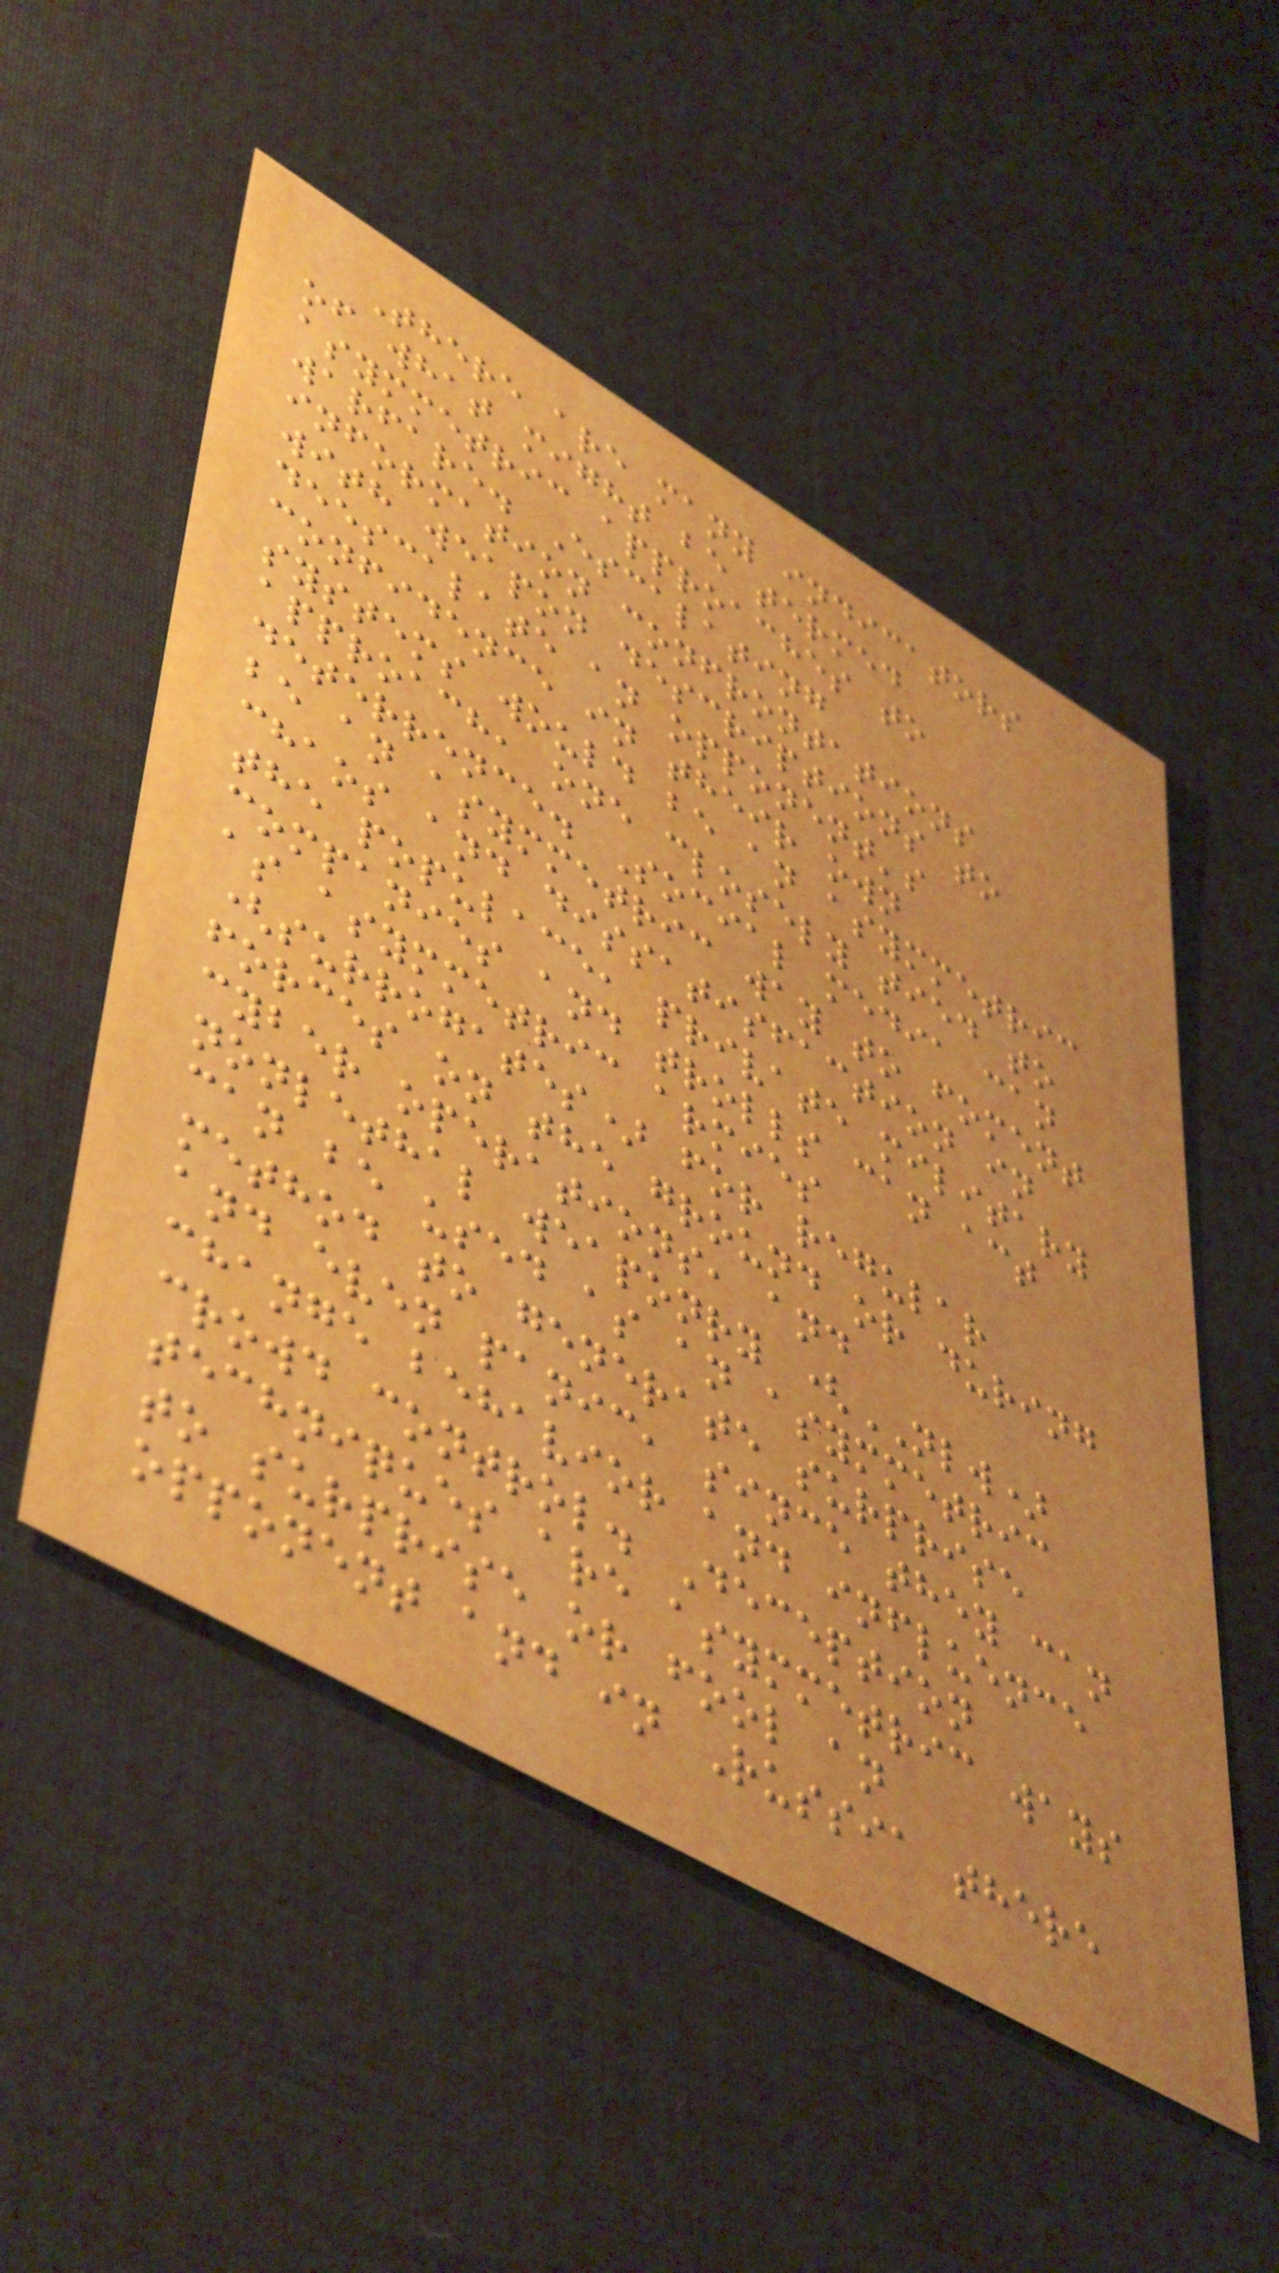There are many indicators
of what might be termed
asymmetric approaches to
warfare. Escalating
information confrontations
with weapon descriptions to
deescalate an opponent's
confidence in their own
systems would be an asymmetric
approach, one closely tied to
deterrence. Social media can
be an asymmetric way to foment
chaos and dissatisfaction in
the populace, private military
companies and trolls can act
as asymmetric armies
(surrogates) for regular
forces on the ground or during
cyber operations, and
nonlethal weaponry (NLW)
can be used as an asymmetric
method to generate surprise
and even panic, since they can
change behavior and influence
crowd control. Deception
techniques are asymmetric ways
to surprise or fool an
opponent and in Russia there
